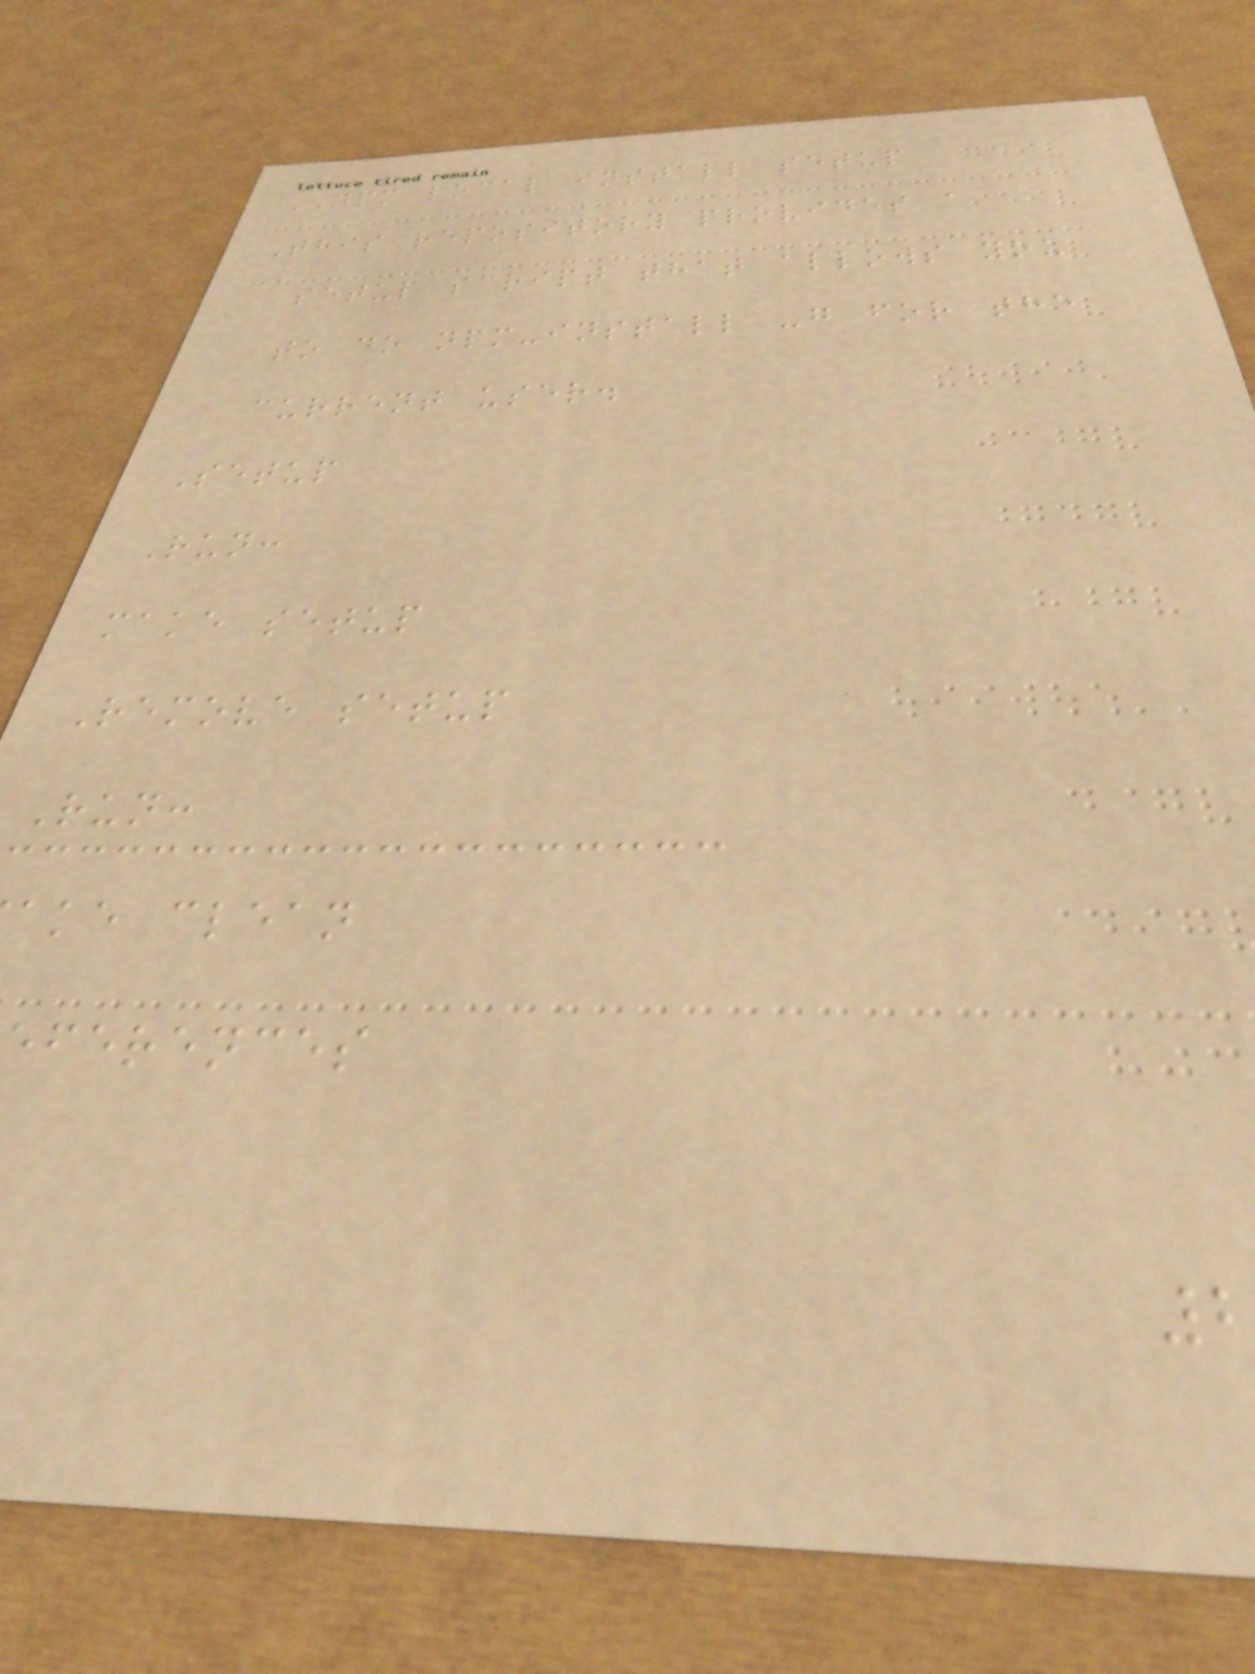NPM local install setup
This repository provides a
setup script that allows you
to do npm-install -g for the
current user.
Setup
Run:
make setup
Remove setup
Run:
ake clean
ferences
